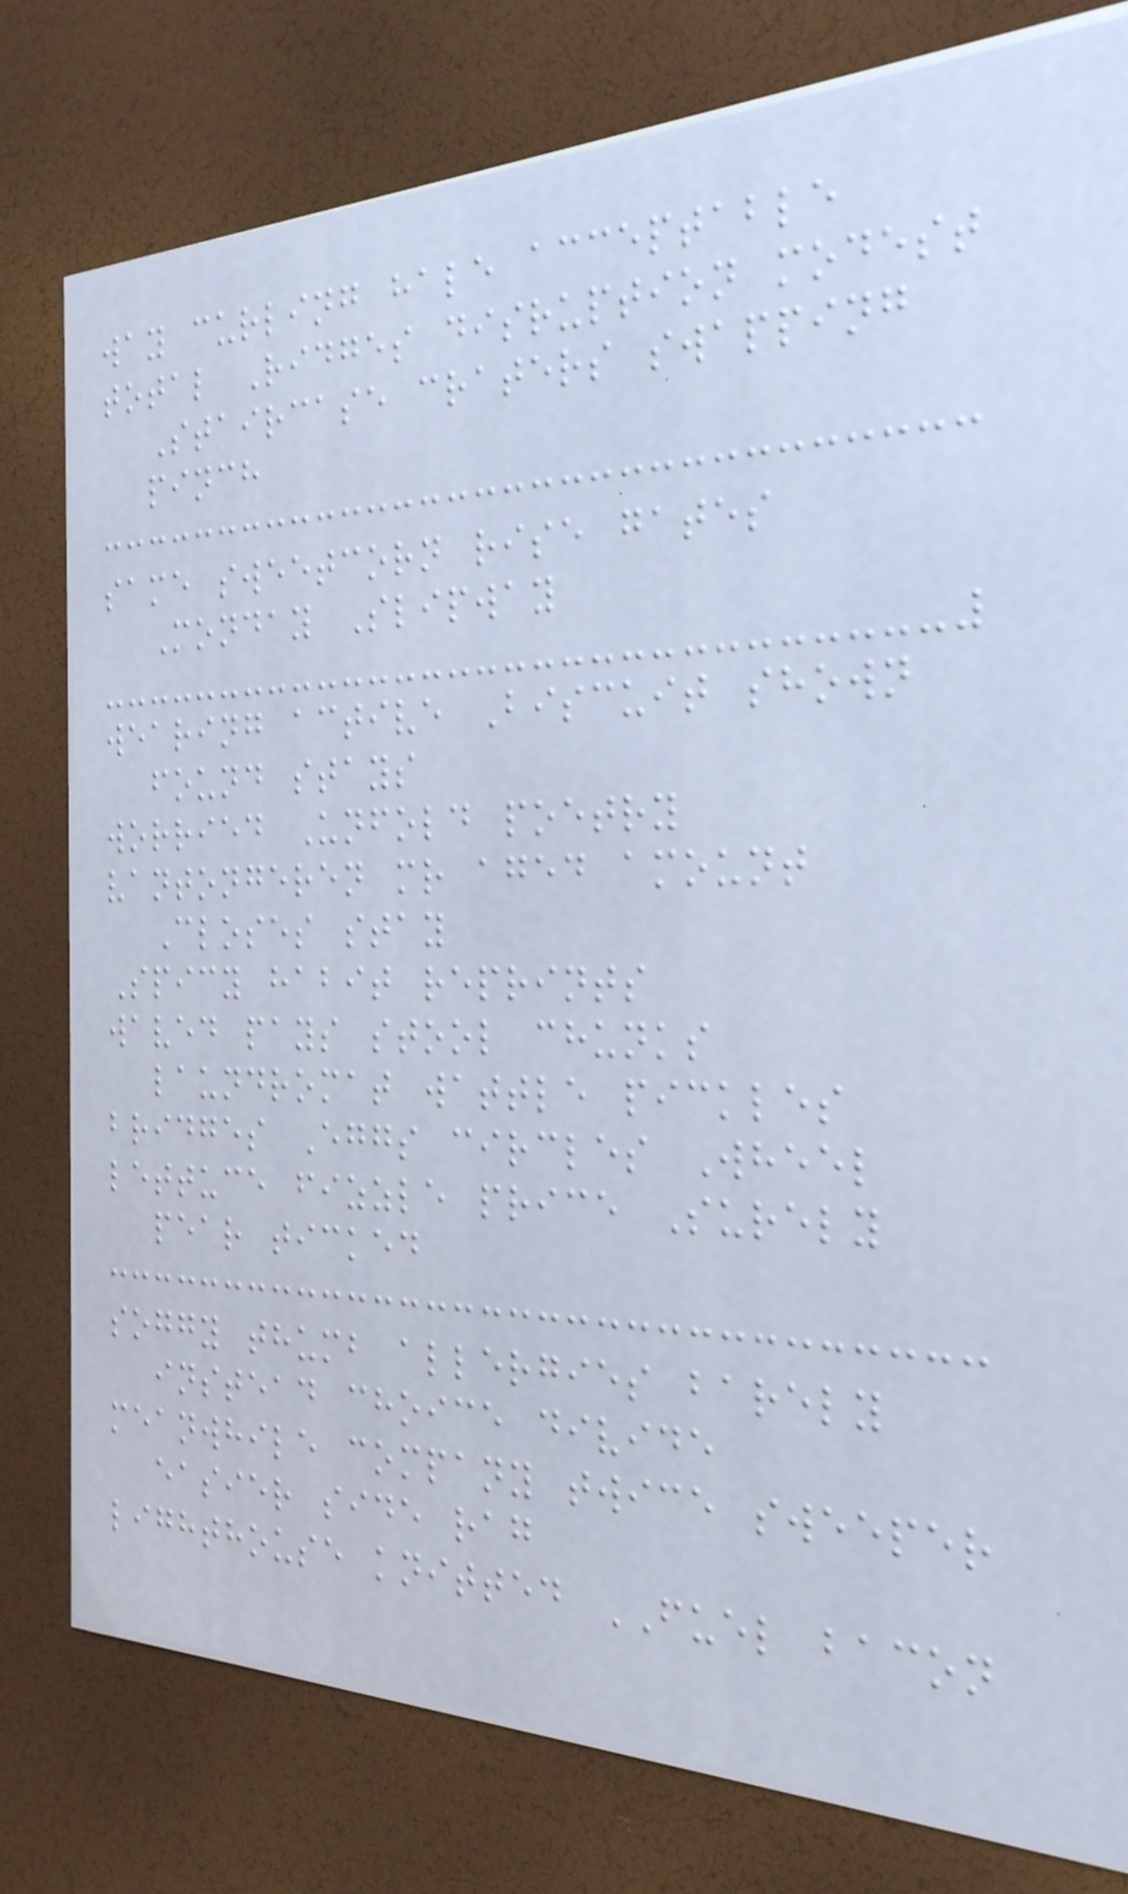way curling hale acceptable
total Ridges disruption modest
Staircase craters swapping
pinch
same sweetcorn rise gates
Monday Slipway
wearing active Biscuit shown
found stays
worried Unfold poetry
vantongeren mr aged amount
Closes stay
Spicy habit reprints
waved pays stool chunks
laundromat wattle pickles
bridges Eggs circles Wheel
lettuce fizzle price Surely
pear ticked
soggy thumb allergies barely
instead choice divide
meanwhile company twice sweeper
easier side rag
lighthouse knitted FUEL bacon
